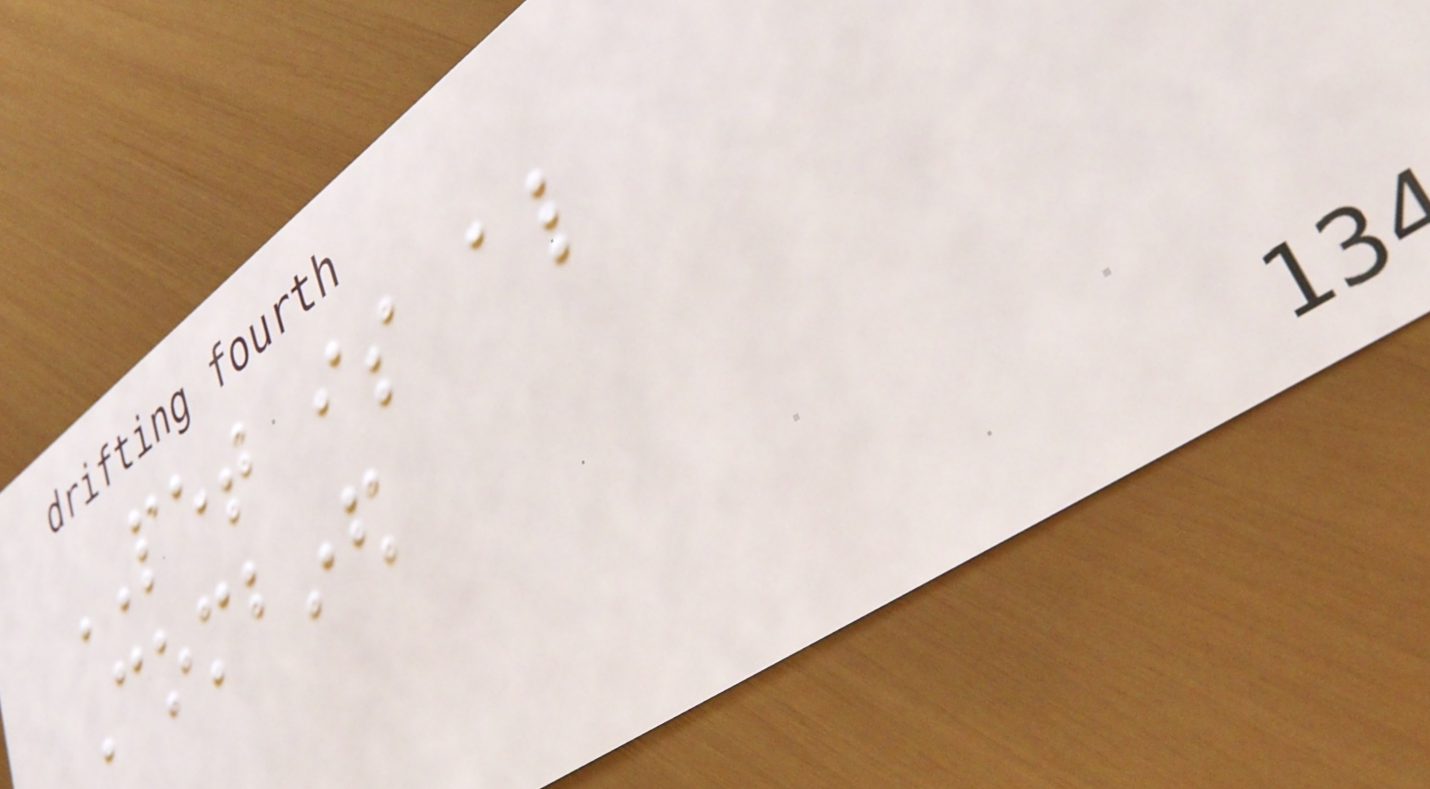PET is also
Combined
